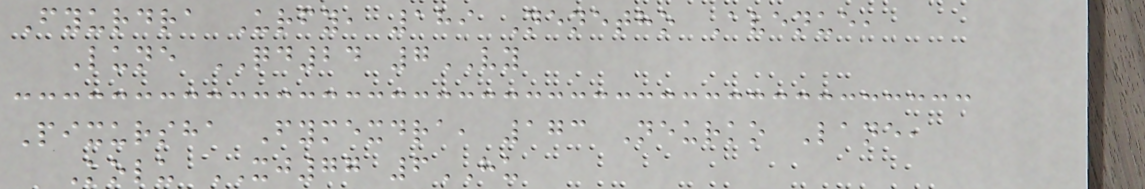Fyurdra Urfy, 189 Nenetho Avenue,
Lune QD24 7VY
Pixursha Fymexdra, 173 Neurko Lane,
Kolu XJ77 6HU
